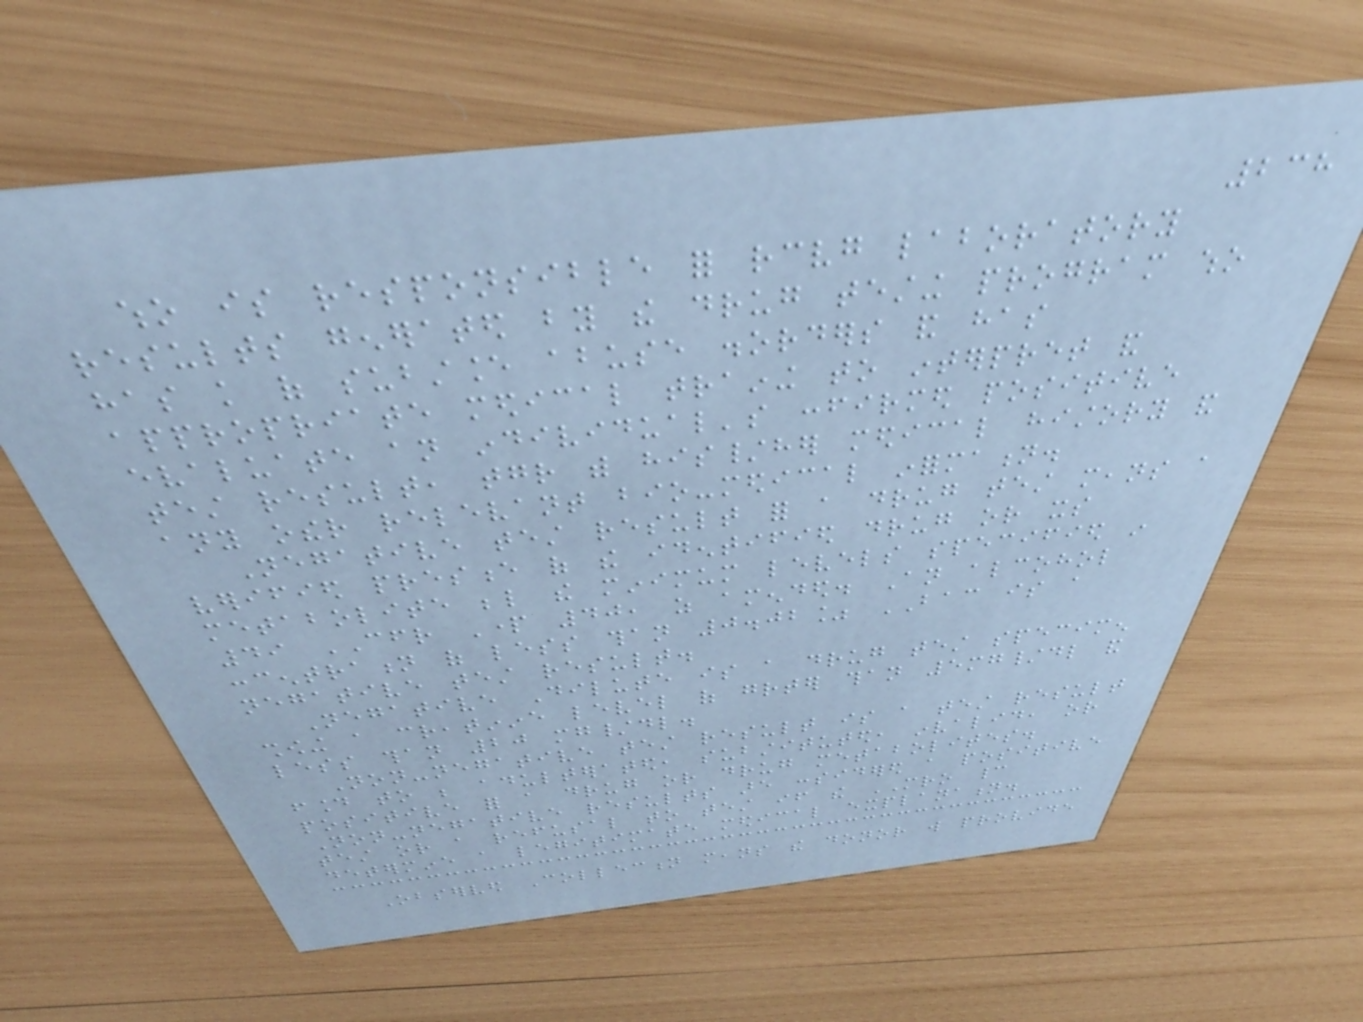238
who is responsible for receiving laboratory
results generated by the drug testing program who
has knowledge of substance abuse disorders and has
appropriate medical training to interpret and
evaluate an individual's confirmed positive
test result, together with his/her medical history and
any other relevant bio-medical information.
Negative test result for a drug test means a
verified presence of the identified drug or its
metabolite below the minimum levels specified in
49 CFR Part 40, as amended. An alcohol
concentration of less than 0.02% BAC is a
negative test result.
Negative Dilute is a drug test specimen
showing a creatinine level of greater than 5mg/dl and
less than 20 mg/dl.
Non-negative test result is a test result
found to be adulterated, substituted, invalid, or
positive for a drug or drug metabolites.
Non-negative results are considered a positive
test or a refusal to test if the MRO cannot
determine a legitimate medical explanation.
Observed Collection means the donor will provide
